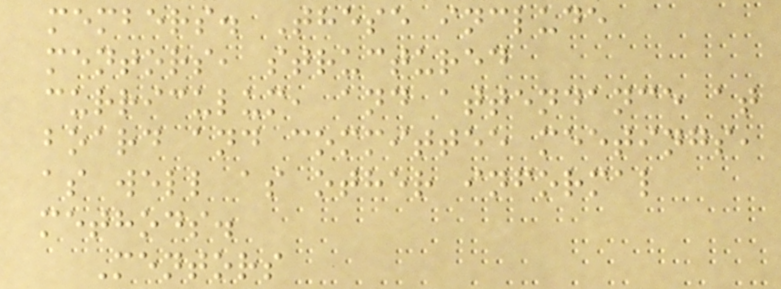members. These include
mentors, structured
curriculum, and attendance at
board and committee meetings,
as well as other informal
methods.
Mentors
